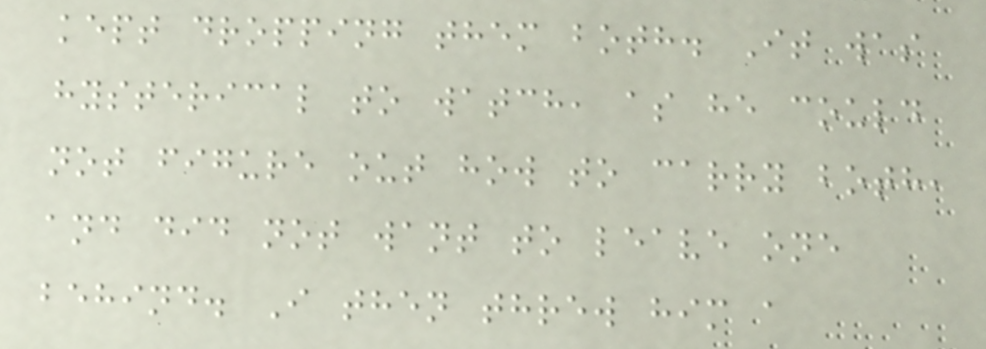kept dropping them both. It was
hysterical to watch, as he could
not figure out how to carry both,
and did not want to leave one
behind. I then threw him a
